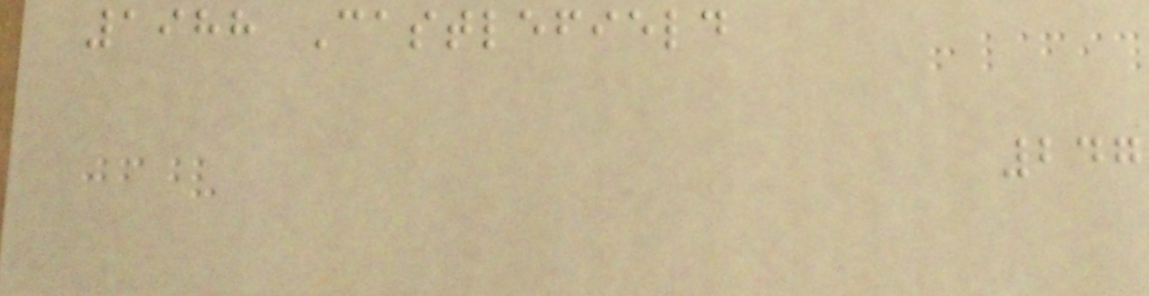1988 Castlefield
247
